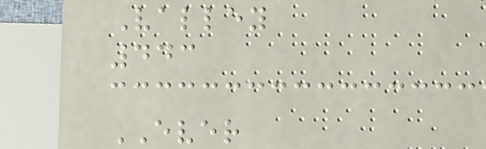Valley
443
EVER
